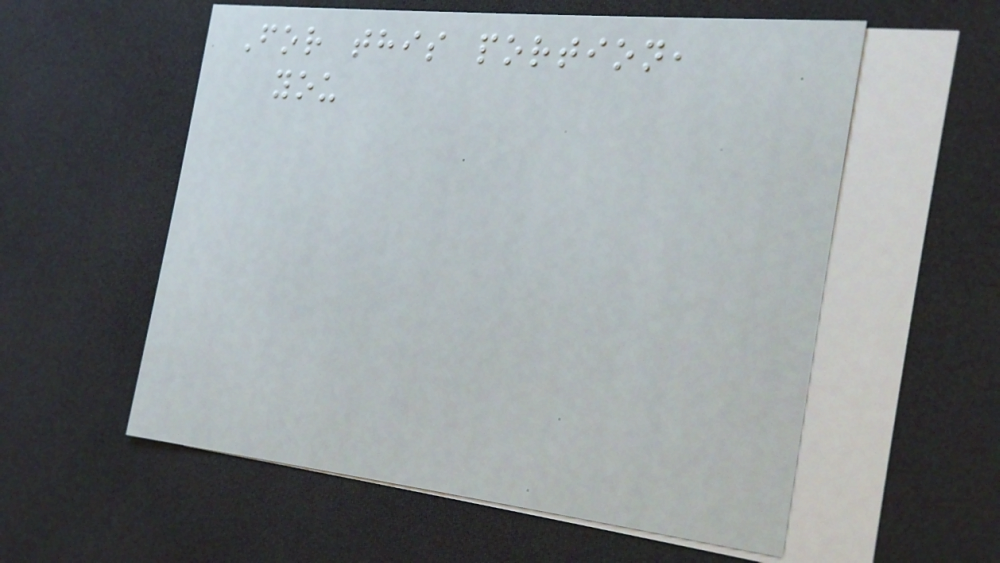For this portion,
you
